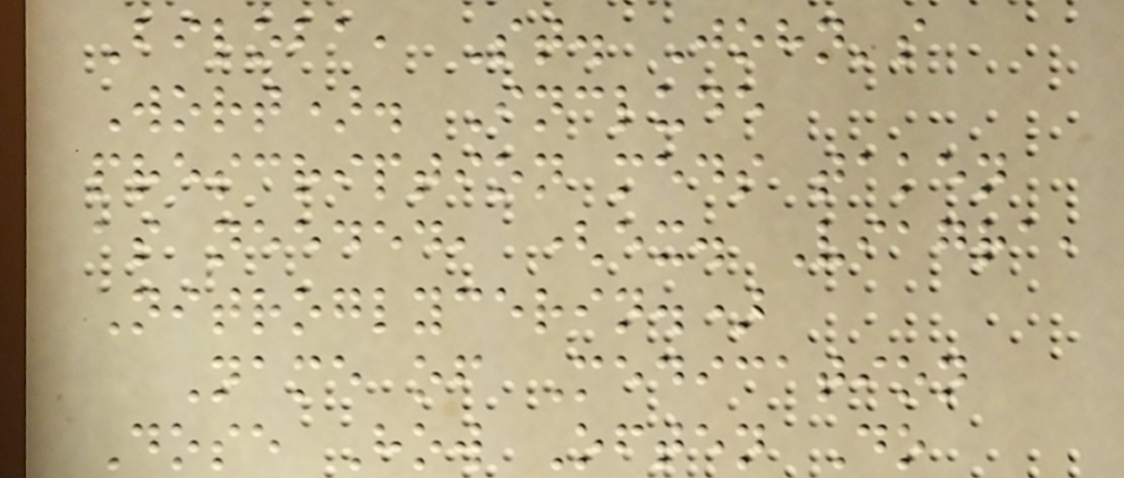Biloba, St. John's
Wort). Include
prescription meds taken
as needed, (ex. Viagra,
Nitroglycerin.)
Name of Medication
Dose How Often Do
